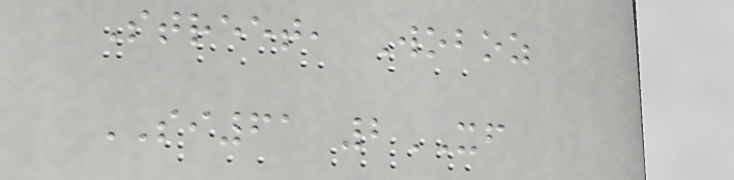Street, Woboz
SI61 2XF
